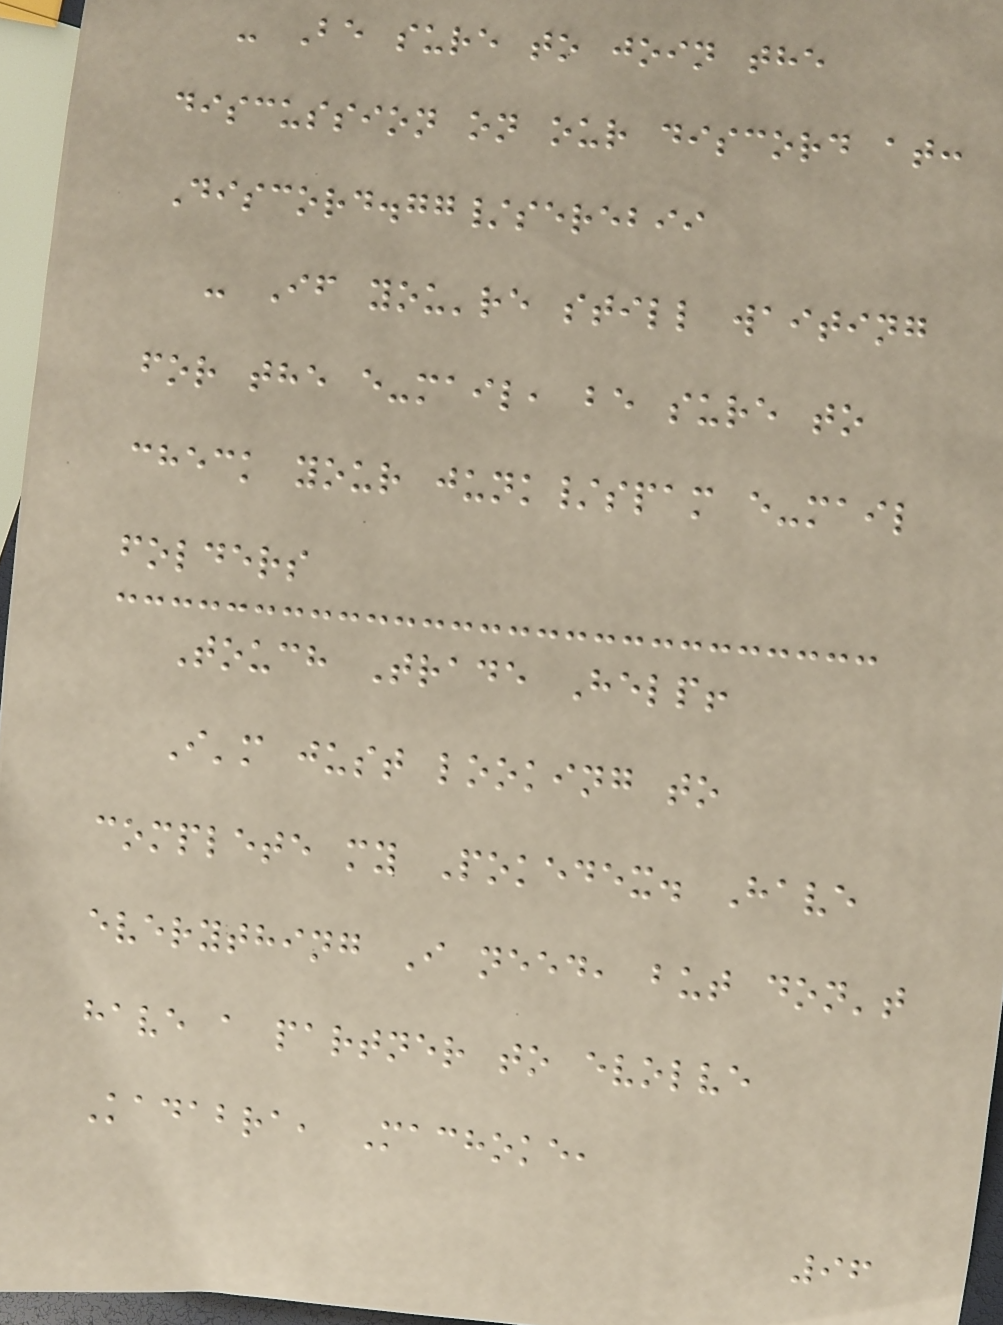- Be sure to join the
discussion on our discord at:
Discord.gg/serebii
- If you're still waiting
for the e-mail, be sure to
check your junk/spam e-mail
folders
Touch Trade Help!
I'm just looking to
complete my Pokedex. Have
everything I need, but don't
have a partner to evolve
Kadabra, Machoke,
96
